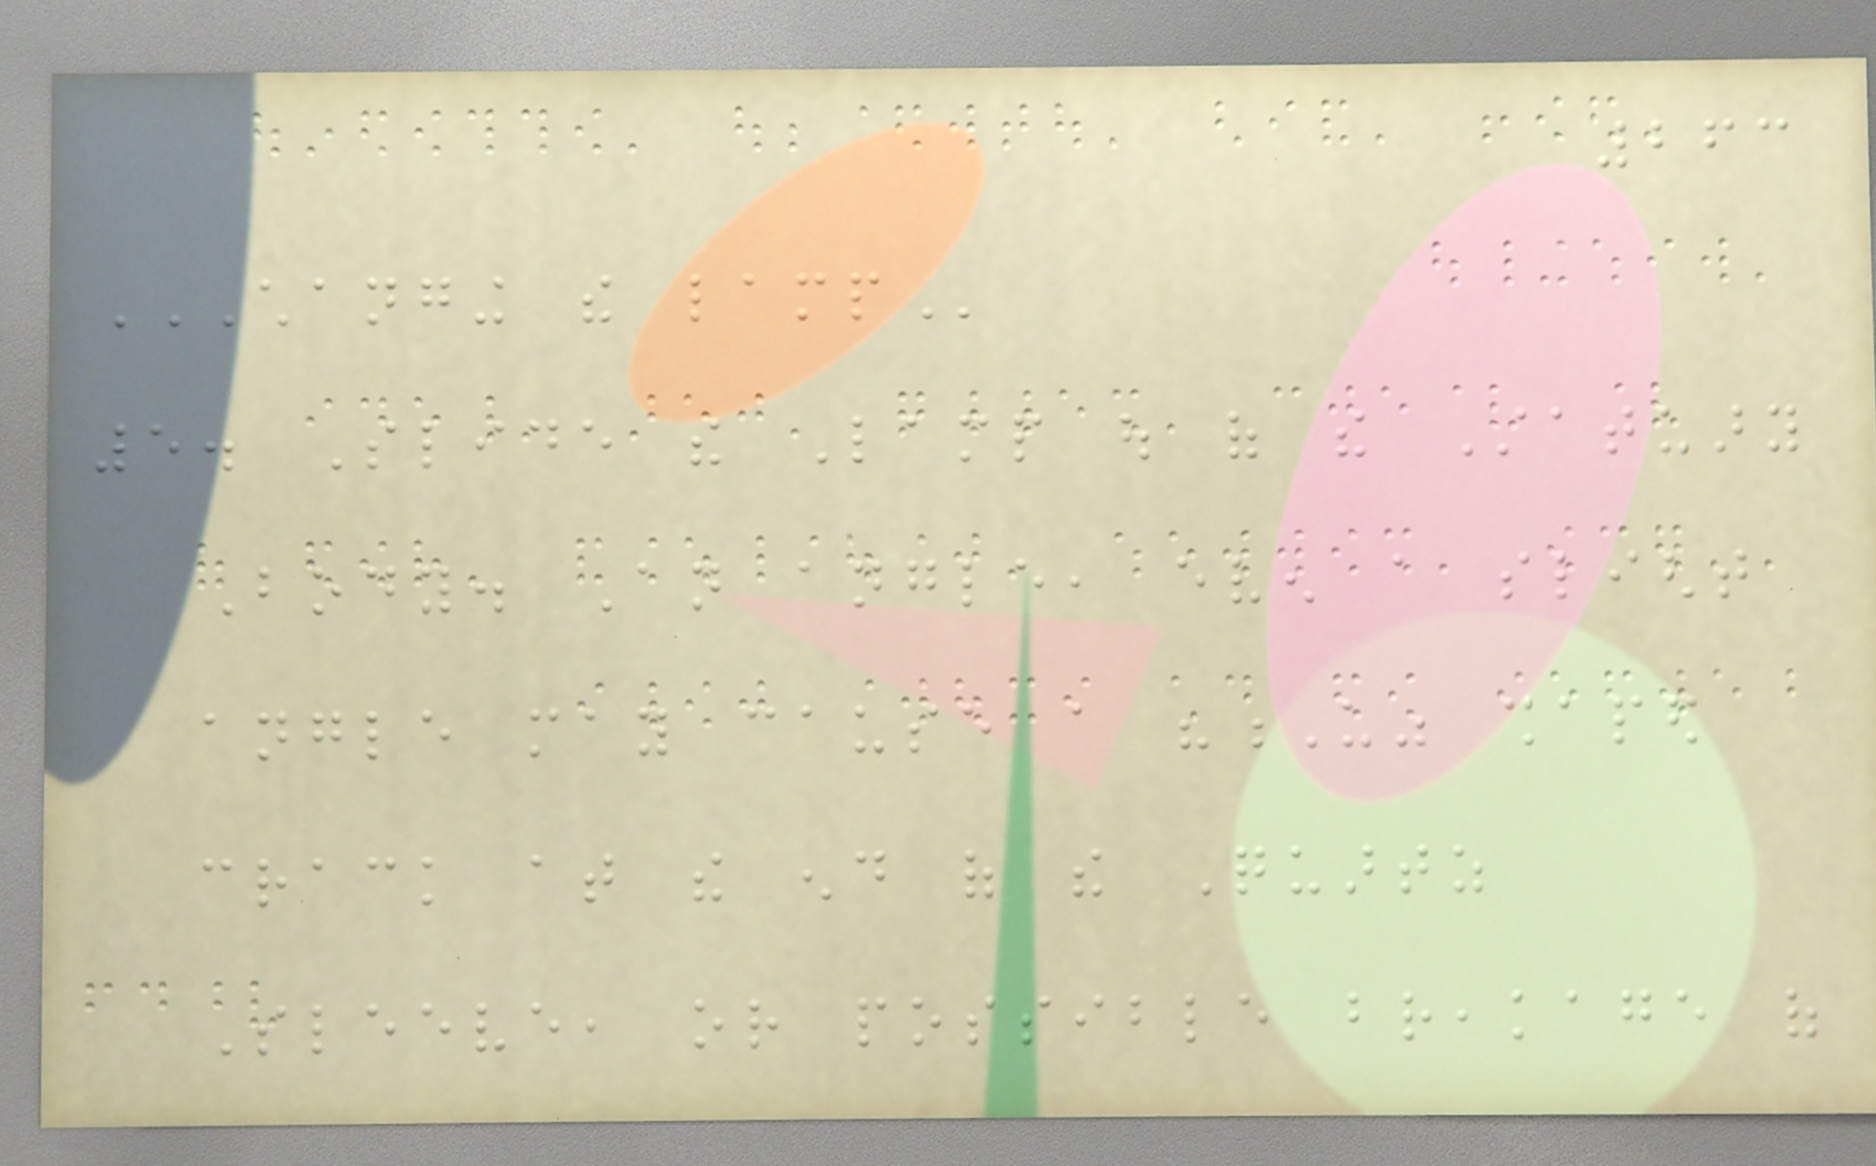263
CHANGING THE LAMP
5. Slide the Lamp out of the Statuary
Body. An angle, even a slight
angle may cause a "U" shaped
crack at the end of the Quartz
Sleeve, or possible breakage of
